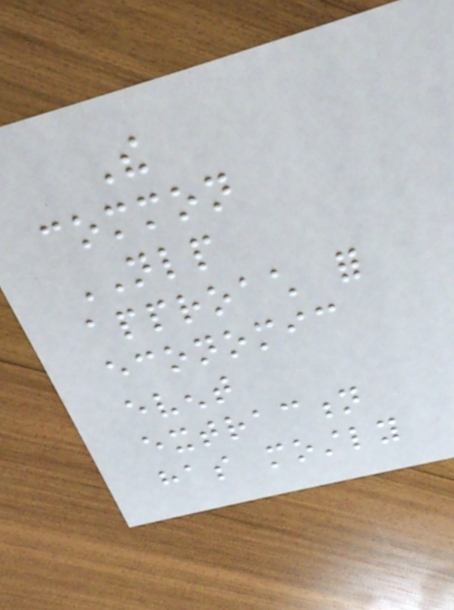The
common
NLP
approach for
economic
event
extraction
has mostly
